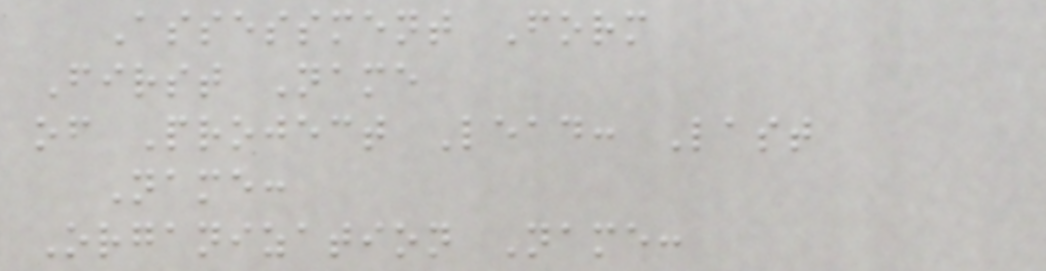Assessment Form
First Name
of Project Lead: Last
Name:
Organization Name:
